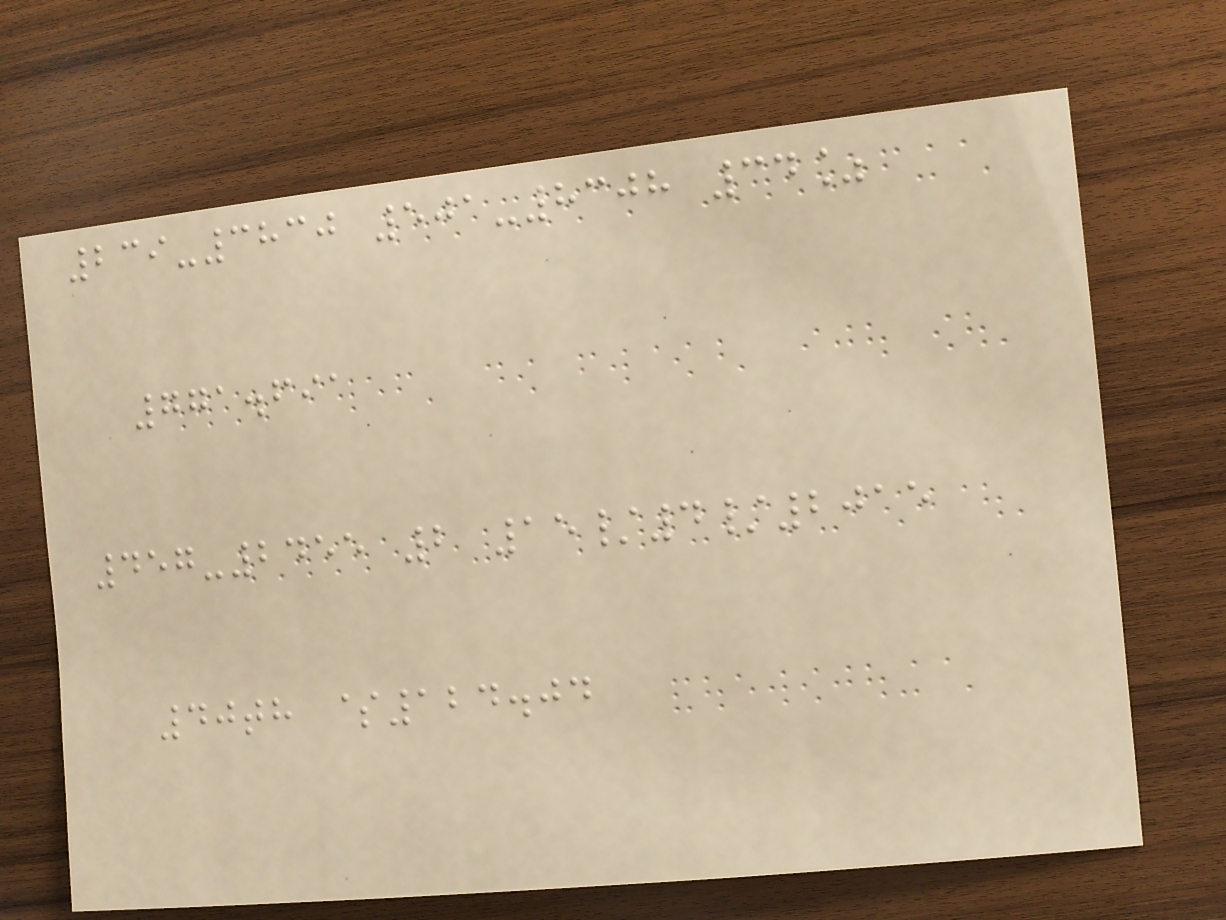239-3830 501-8308 34%
771.691
457-2455 2 15/4/2015
40th $124.04
